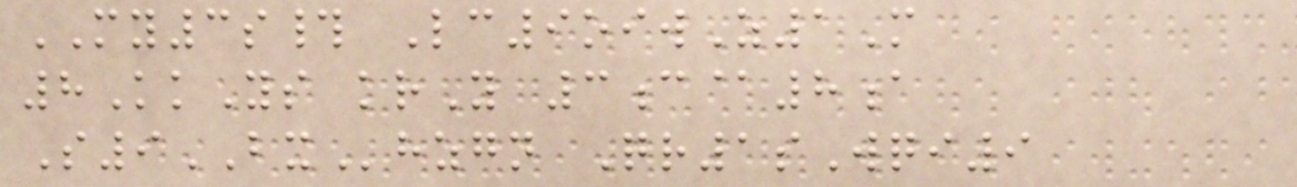MY3s# Lc9oiwZ1M
8KkYs krY 3c@8a
S9BXhzgn Qr1sWqi9
